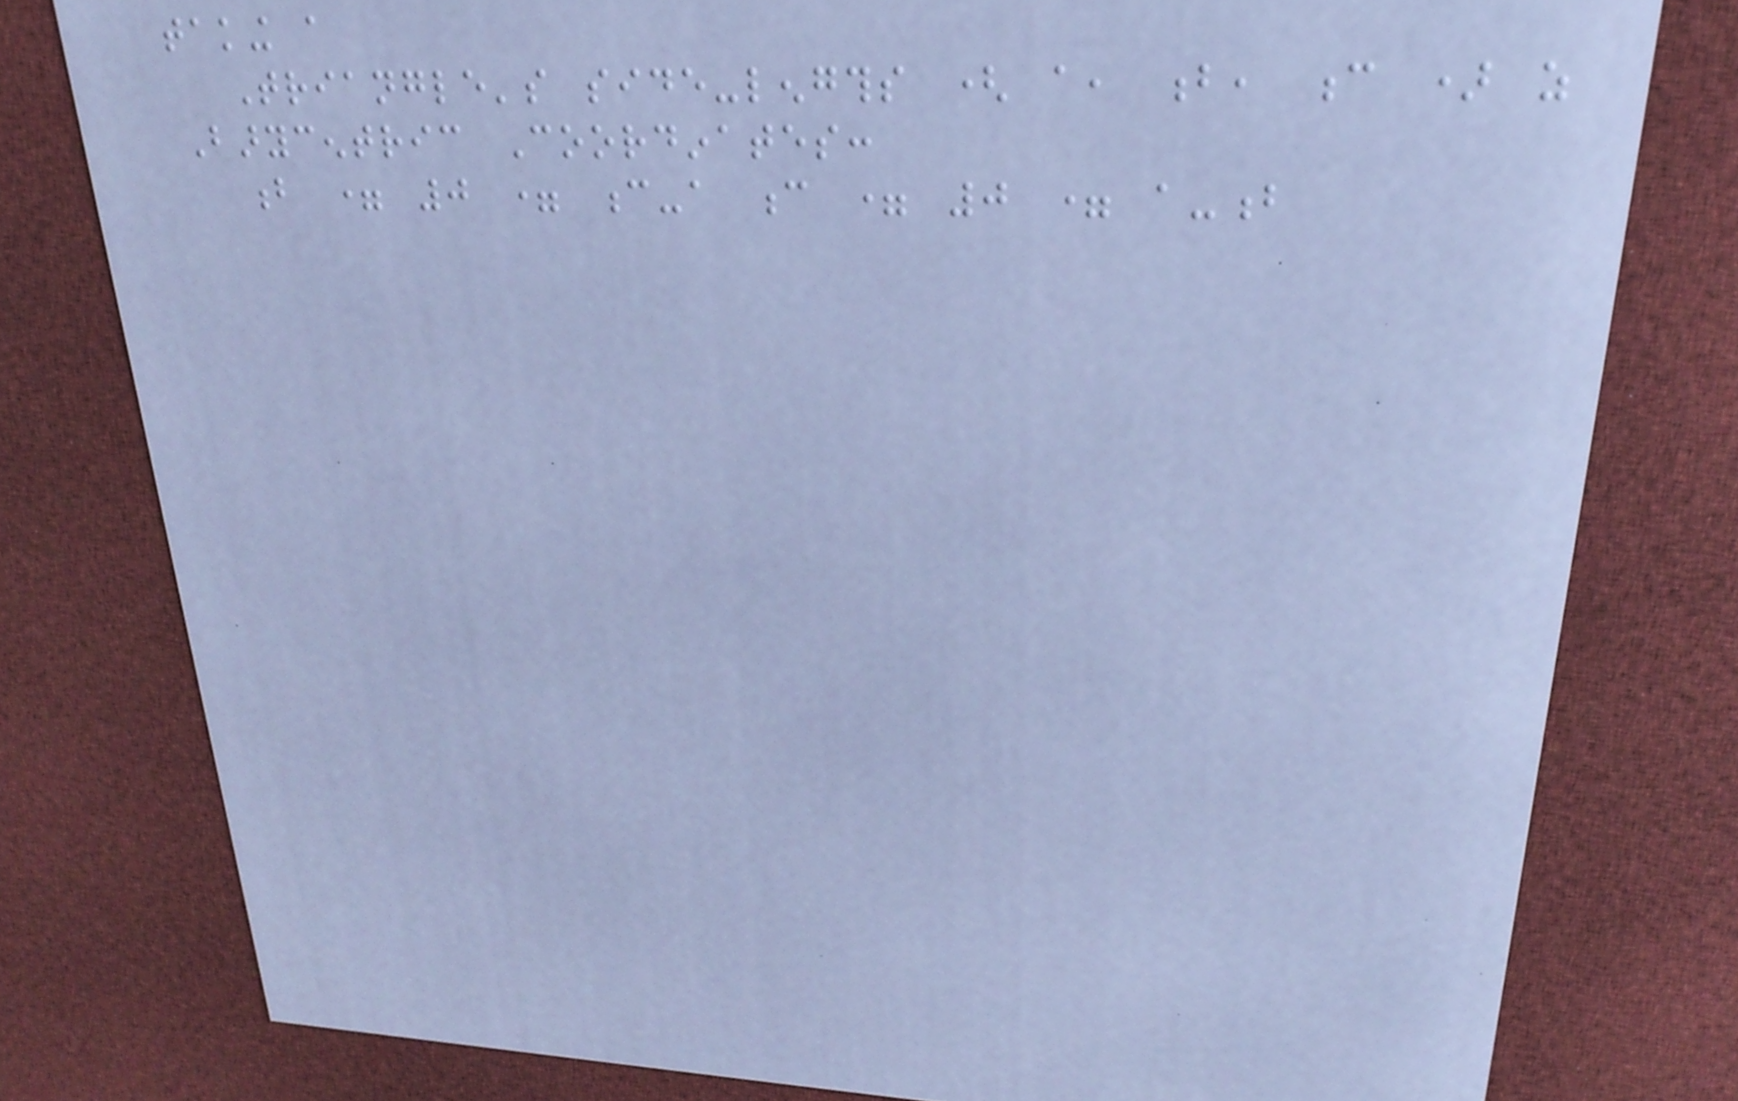taking a
Triangle's side-lengths ( a, b, c ) as
Barycentric Coordinates:
b = 0 = c-a c = 0 = a-b
